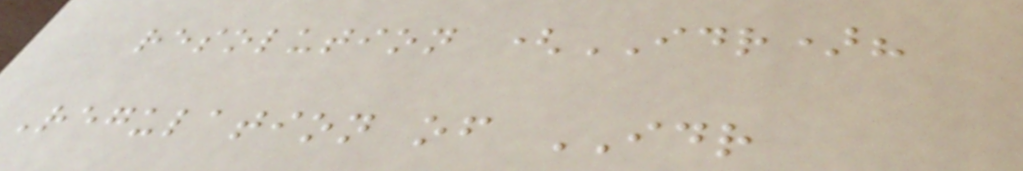resolution (IDR)?
Regulation of IDR
